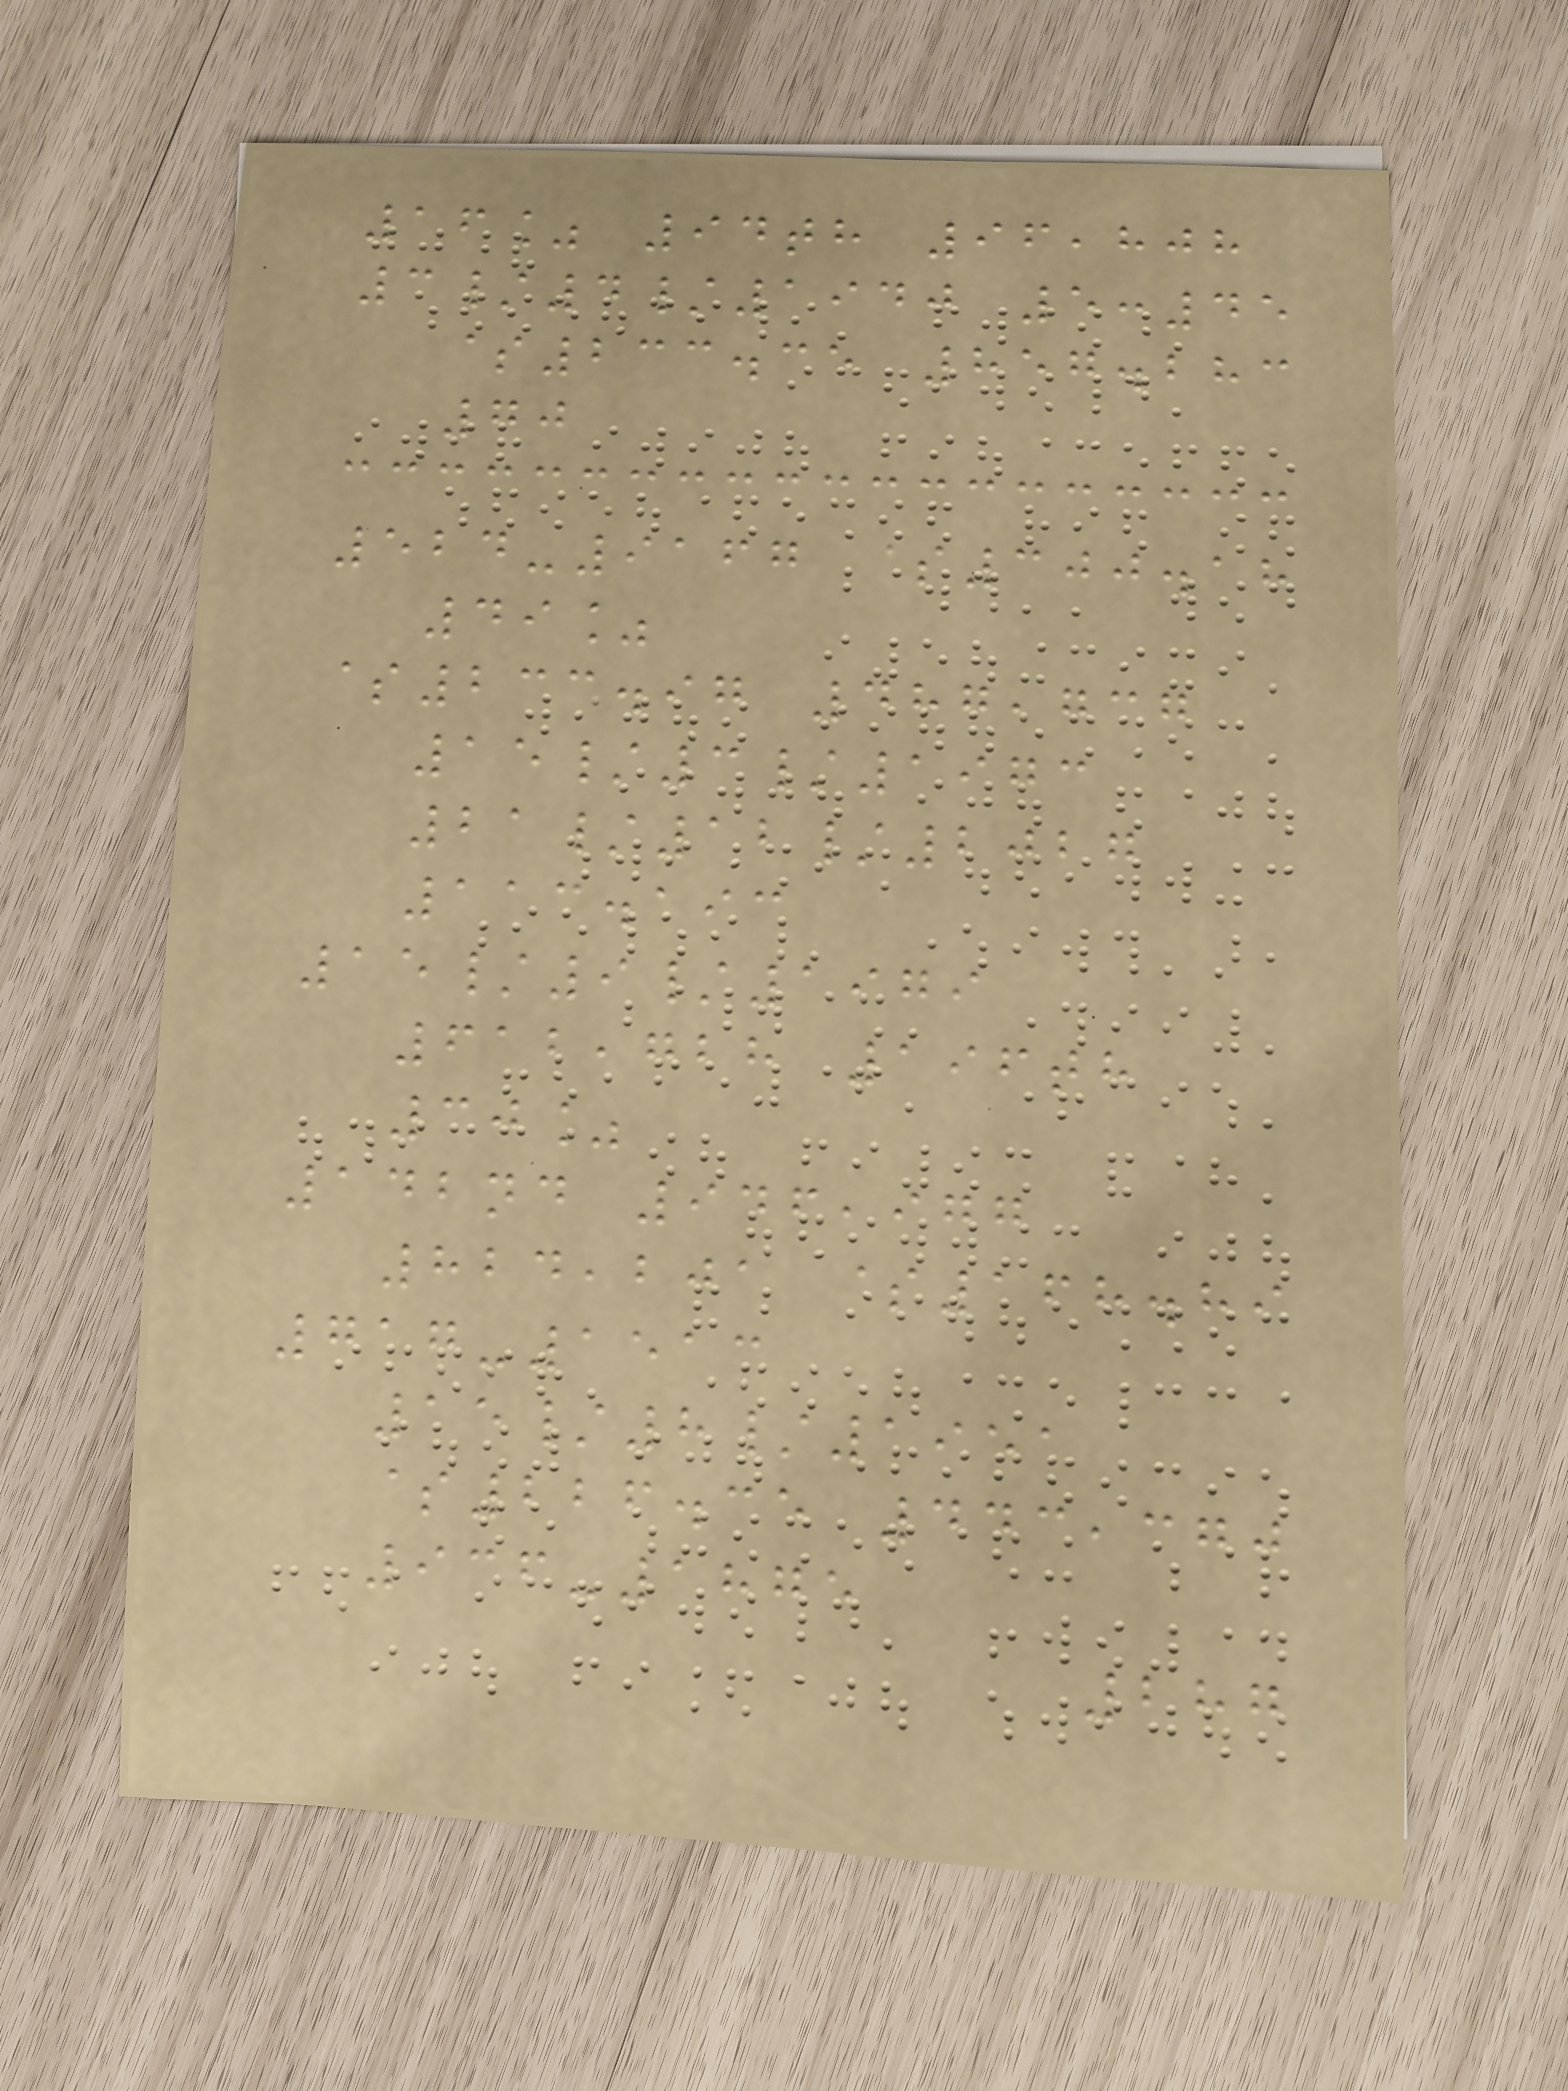16% 94th 96,808
3/4/1940 5:45
$233.35 857.283
70
524-9167 $300.18
49%
$233.97 487,737
15/3/1973
21/12/2027
113.193
15/9/1979
612,728 196th
30%
142nd 946,977
824,201 $168.89
717-1513
15/8/1951
$226.35 443,370
936-1875
287
